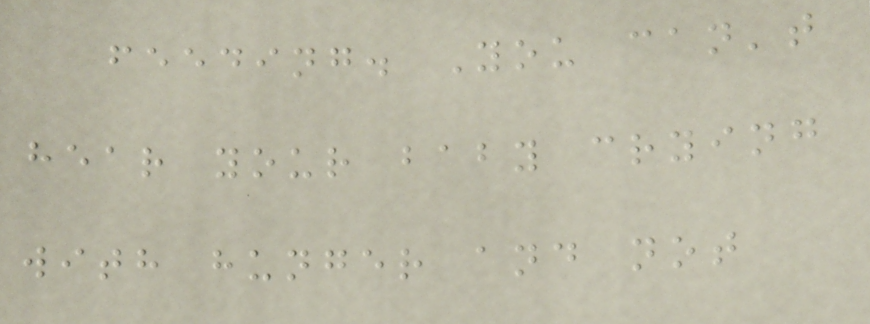feeding. You can't
hear your baby crying
with hunger and not
